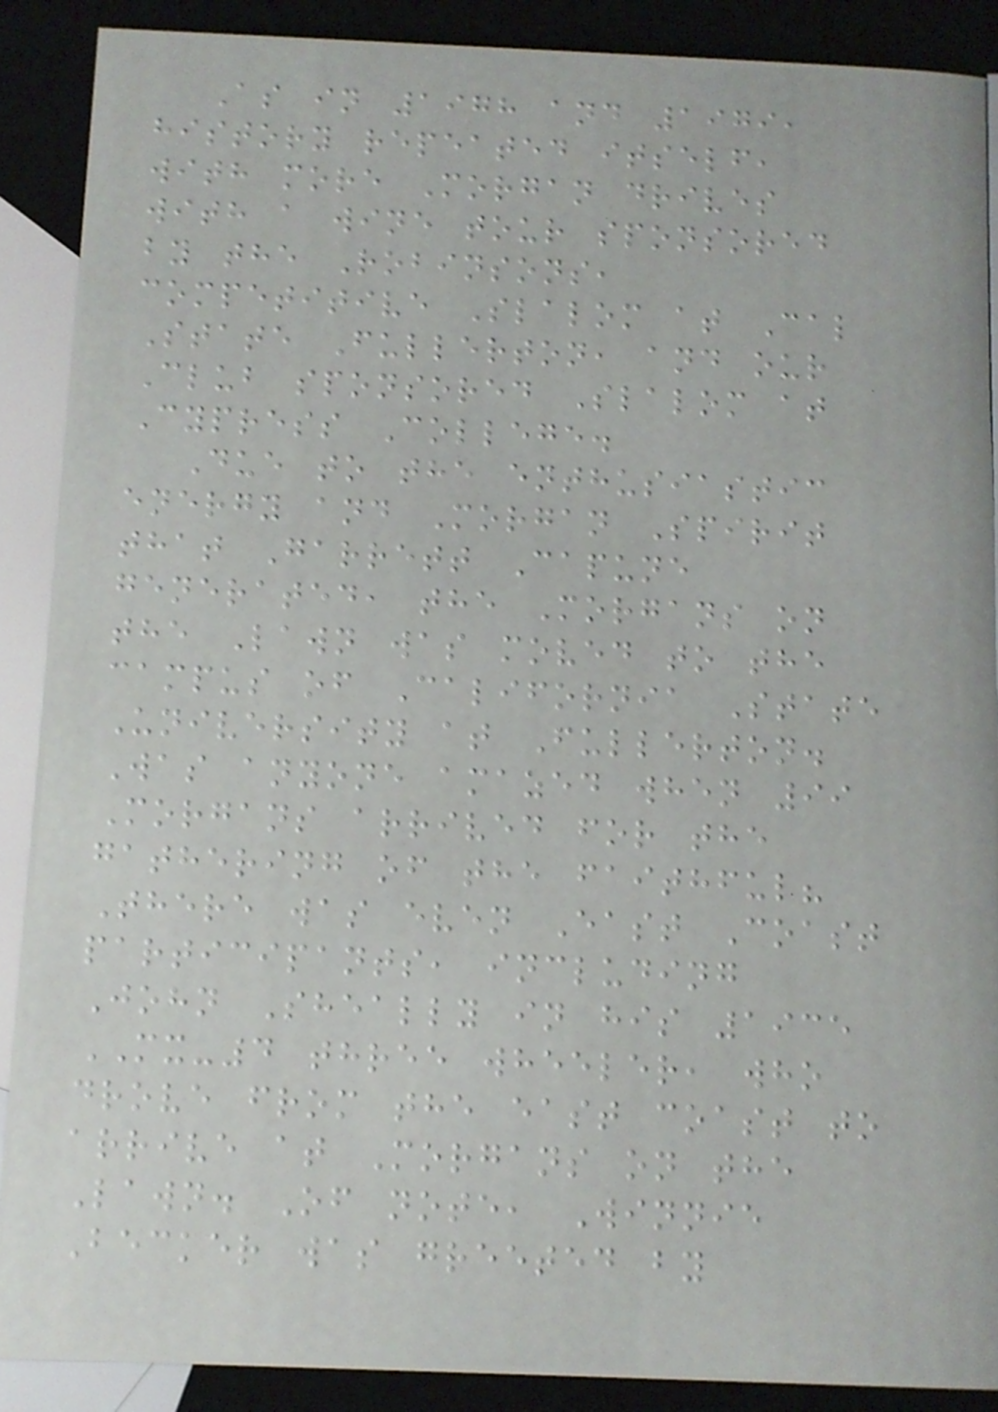As in 1978 and 1979,
history repeated itself,
with more Morgan drives
with a wine tour sponsored
by the Robinsons,
competitive Slalom at Cal
State Fullerton, and our
Club sponsored Slalom at
Cypress College.
Due to the enthusiastic
energy and Morgan Spirit
that Garrett Capune
generated, the Morgans on
the Lawn was moved to the
campus of California State
University at Fullerton.
Was anyone amazed when 99
Morgans arrived for the
gathering of the faithful?
There was even East Coast
participants, including
John Sheally in his 1935
MX-4 three wheeler, who
drove from the east coast to
arrive at Morgans on the
Lawn. Of note, Winnie
Becker was greeted by
